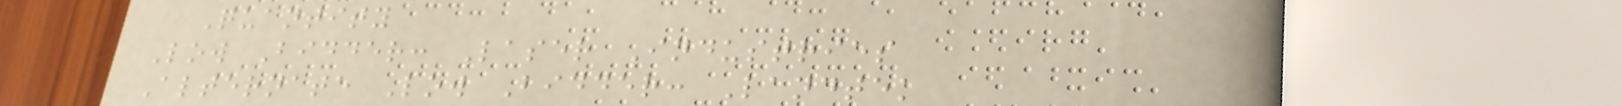Quantity
Low Bidder: Laser Industries
Alternate Low Bidder: Landtek
